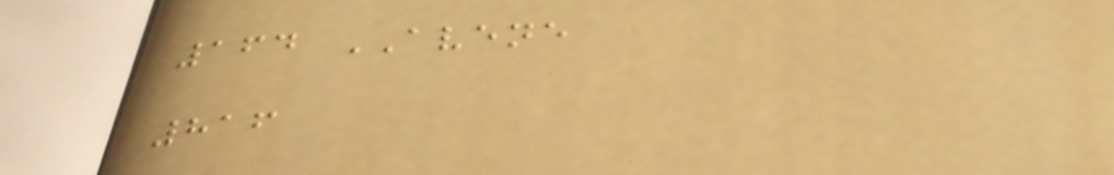164 AVENE
816
